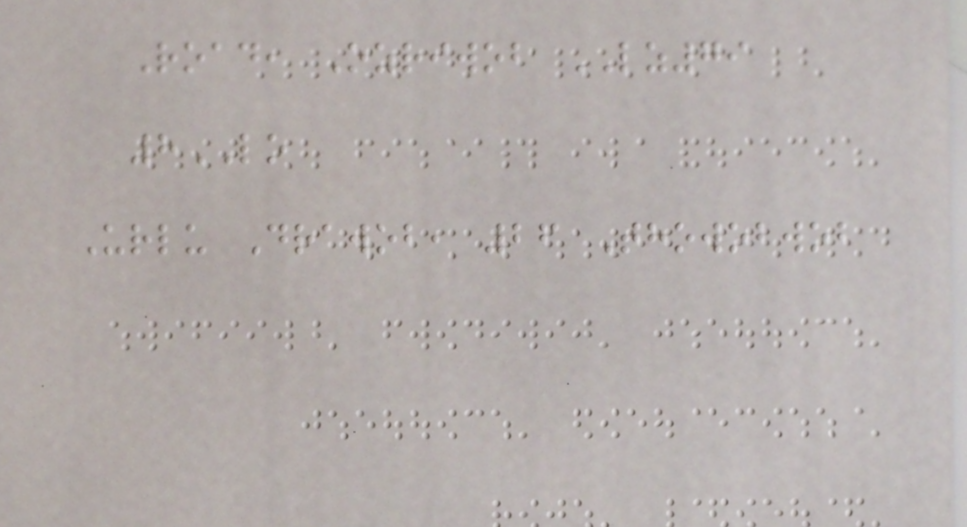Road, Ozriwob LZ79
8LO
Urlu Drawob, 26 Thowobwob
